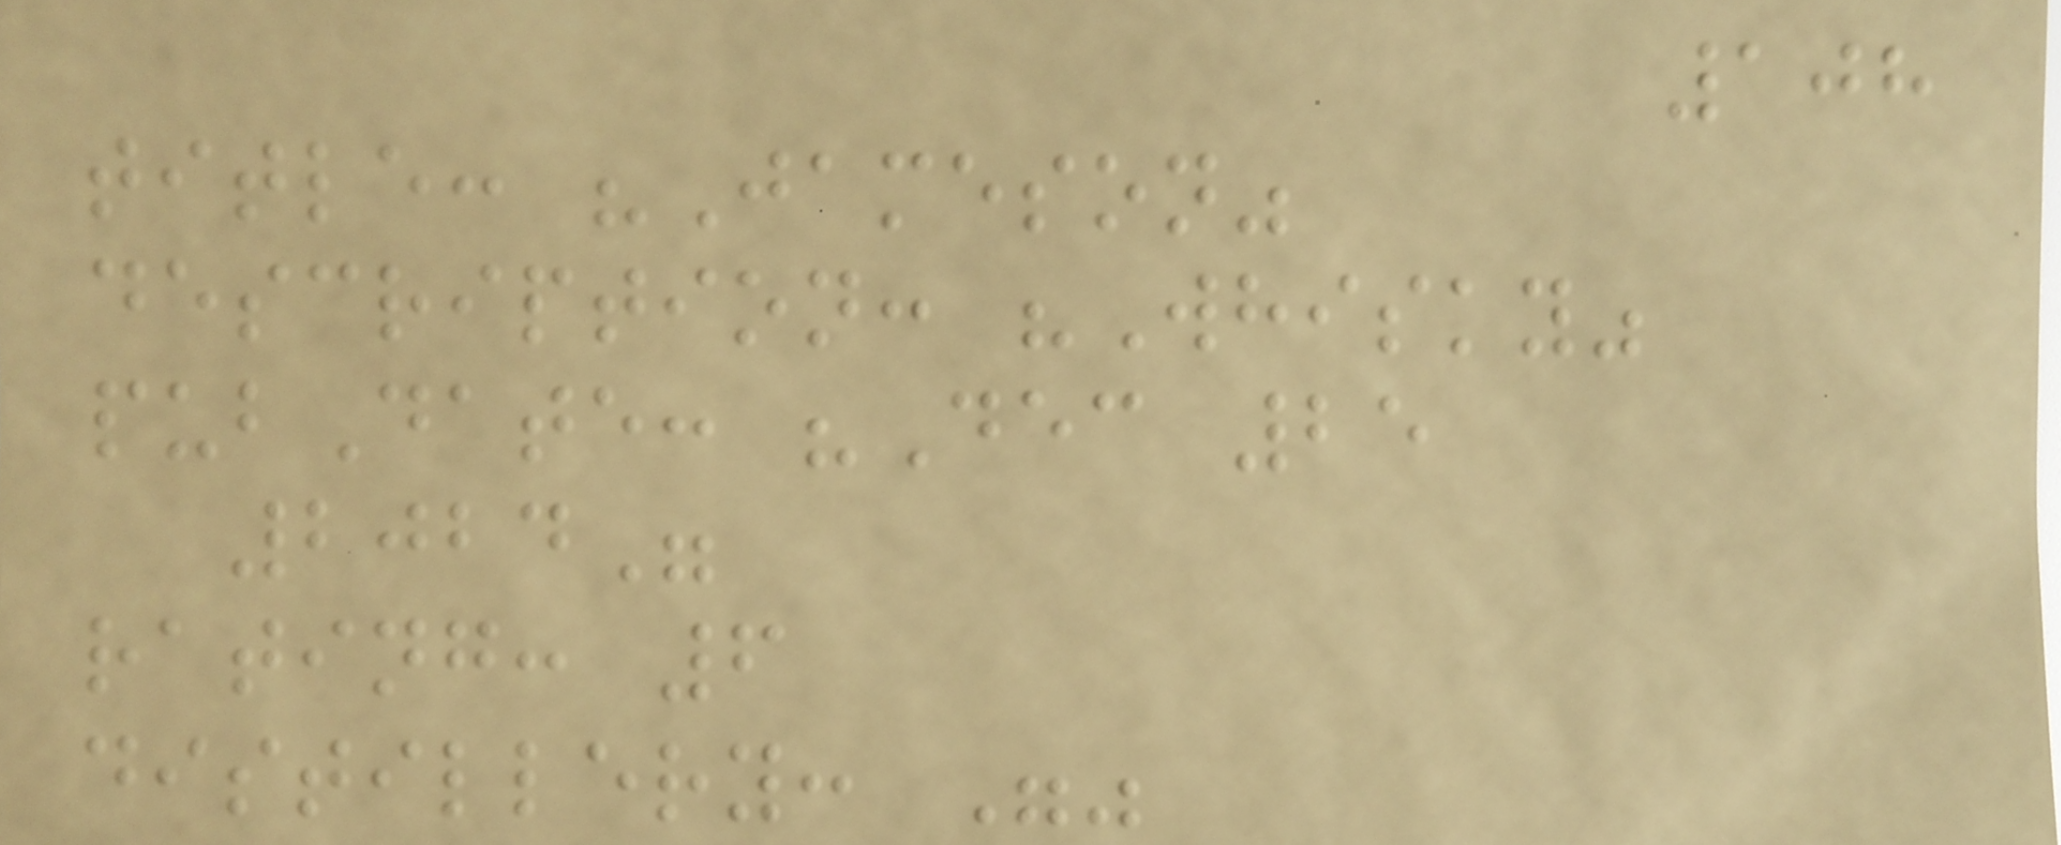108
title: "Jameson"
description: "Whisky"
pubDate: "Dec 25
2024"
rating: 6
distillery: ""
